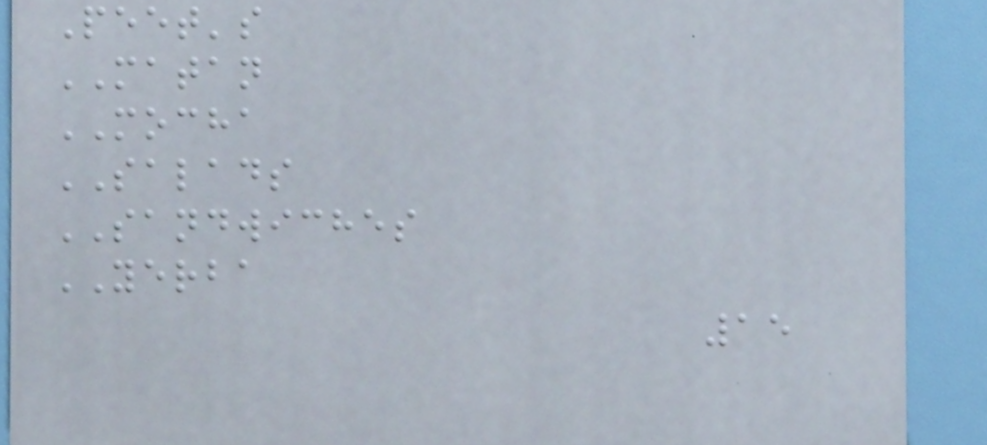Peet's
MATAN
MOCHA
SALADS
SANDWICHES
YERBA
15
